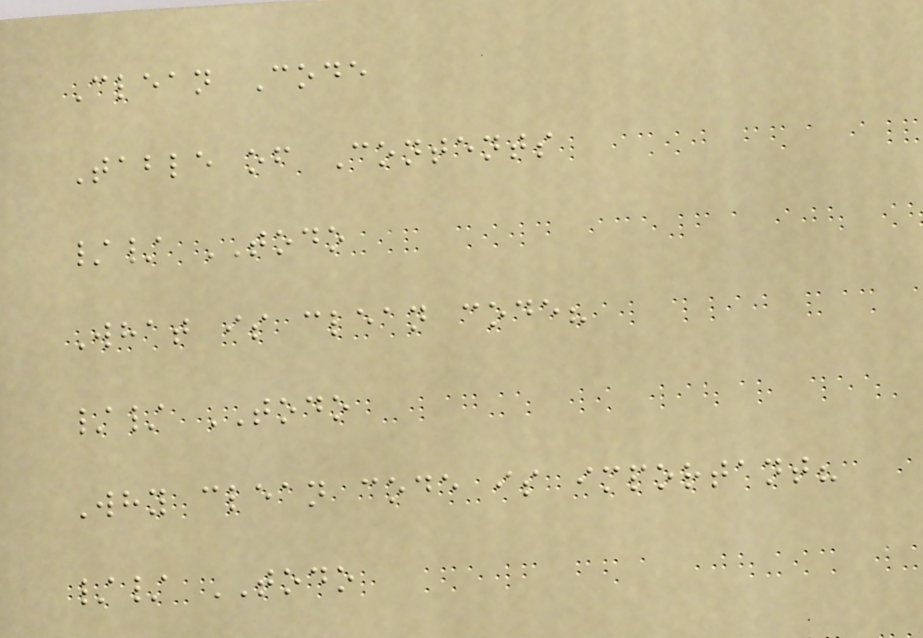Clean Code
Table of Contents
// TODO
What is clean code?
// TODO
Why clean code is important?
// TODO
